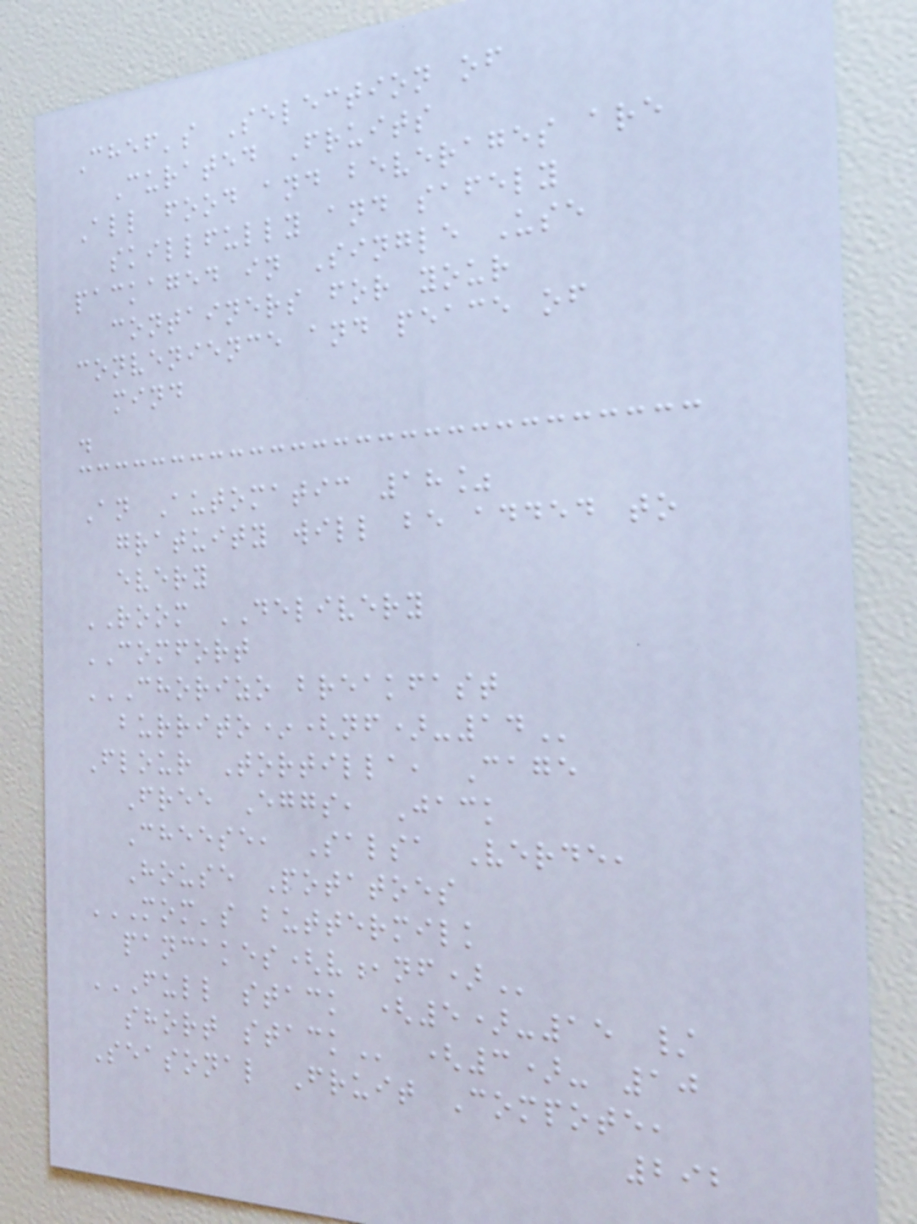Chef's Selection of
Curated Fruits
All food and beverages are
skillfully and safely
packaged in Single Use
containers for your
convenience and peace of
mind
.
An Automatic 18%
gratuity will be added to
every
ROOM DELIVERY
COMFORT
CHORIZO BREAKFAST
BURRITO*(NF)-14
Flour Tortilla, Cage
Free Eggs, Jack
Cheese, Salsa Verde,
House Potatoes
MOM'S BUTTERMILK
PANCAKES(V,NF)
FULL STACK (5)-15 /
SHORT STACK (3)- 10
Seasonal Fruit Compote,
292
